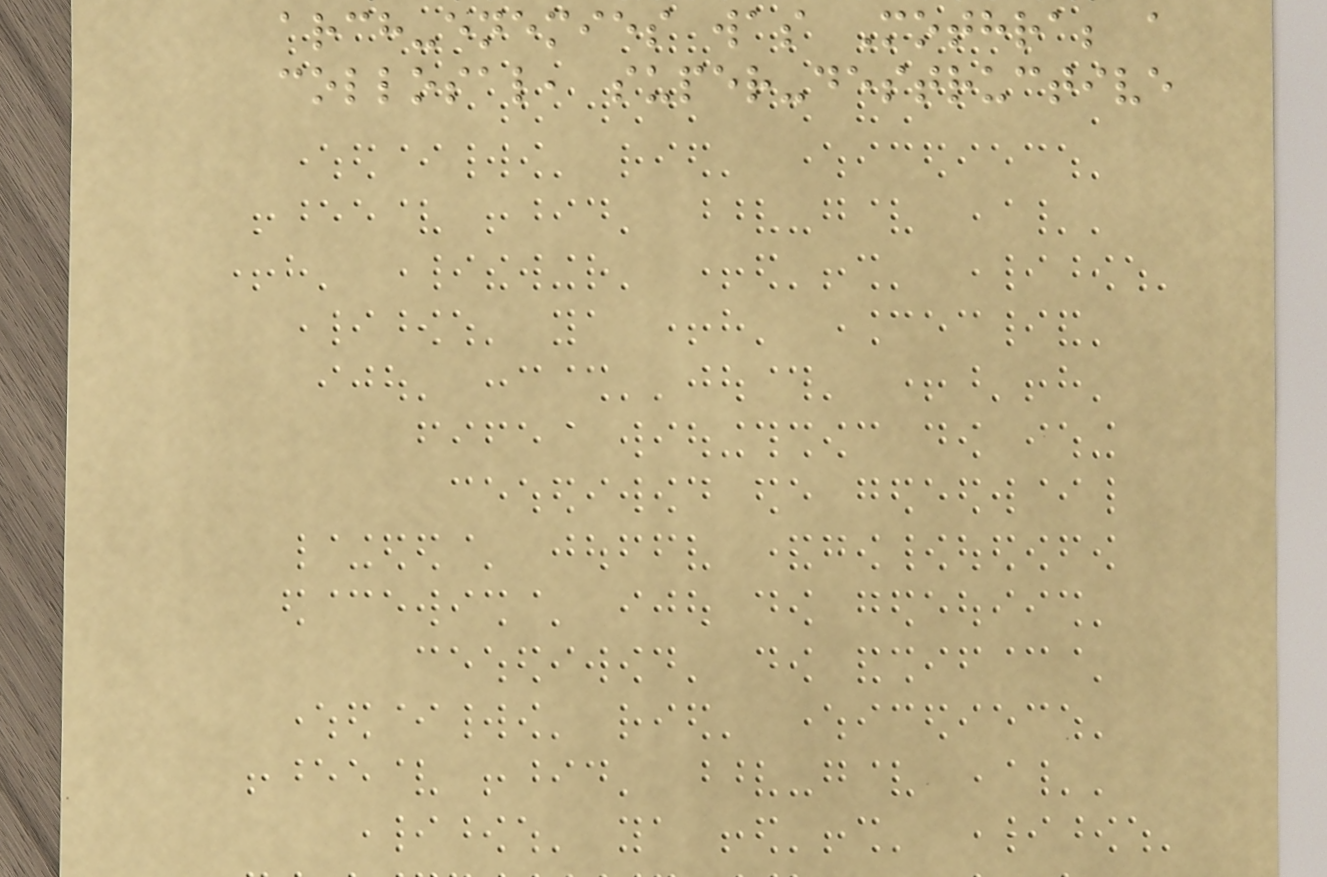arch-enemies was Mothra; a
collosal, super-destructive
